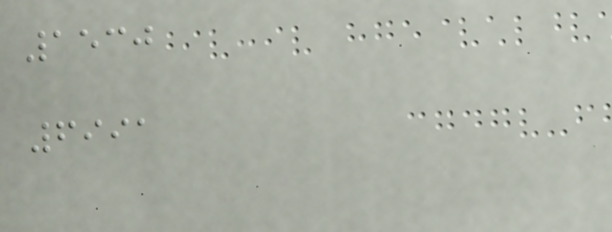1530
6991
